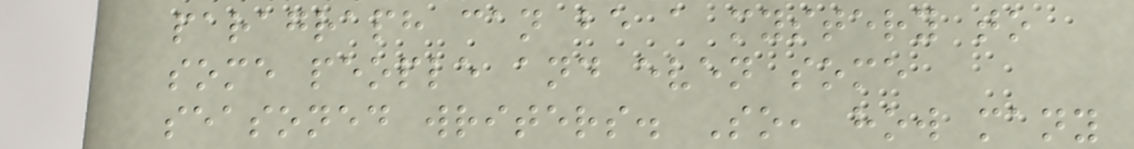paragraph can be a mystery to
some people and even some
seasoned writers. So, how many
